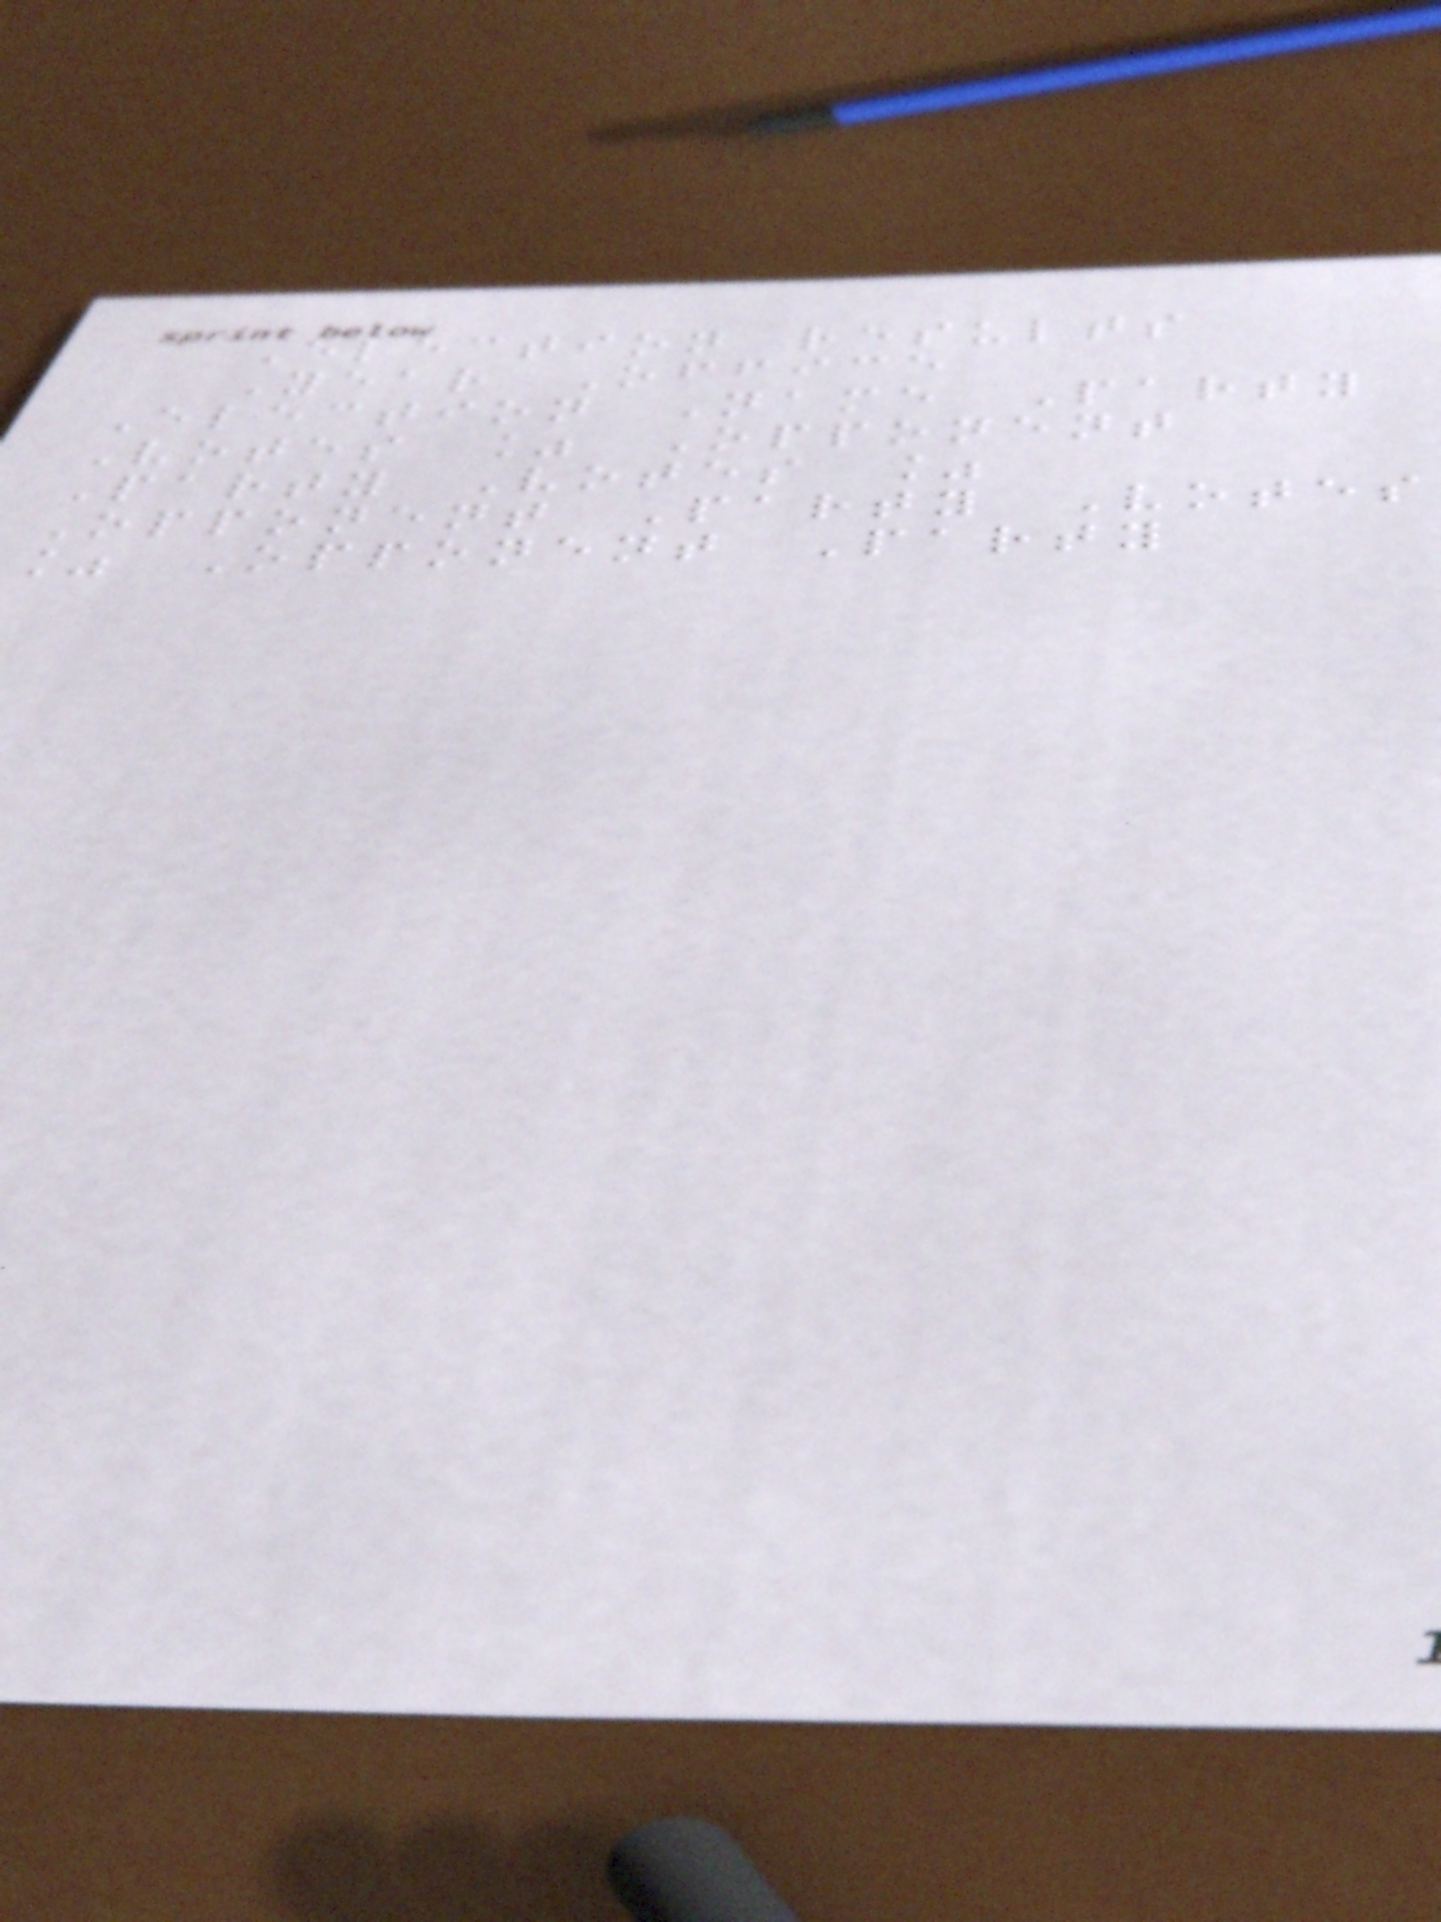Election results
Year Office
Election Name Party
Votes % Opponent
Party Votes %
Opponent Party Votes
% Opponent Party
